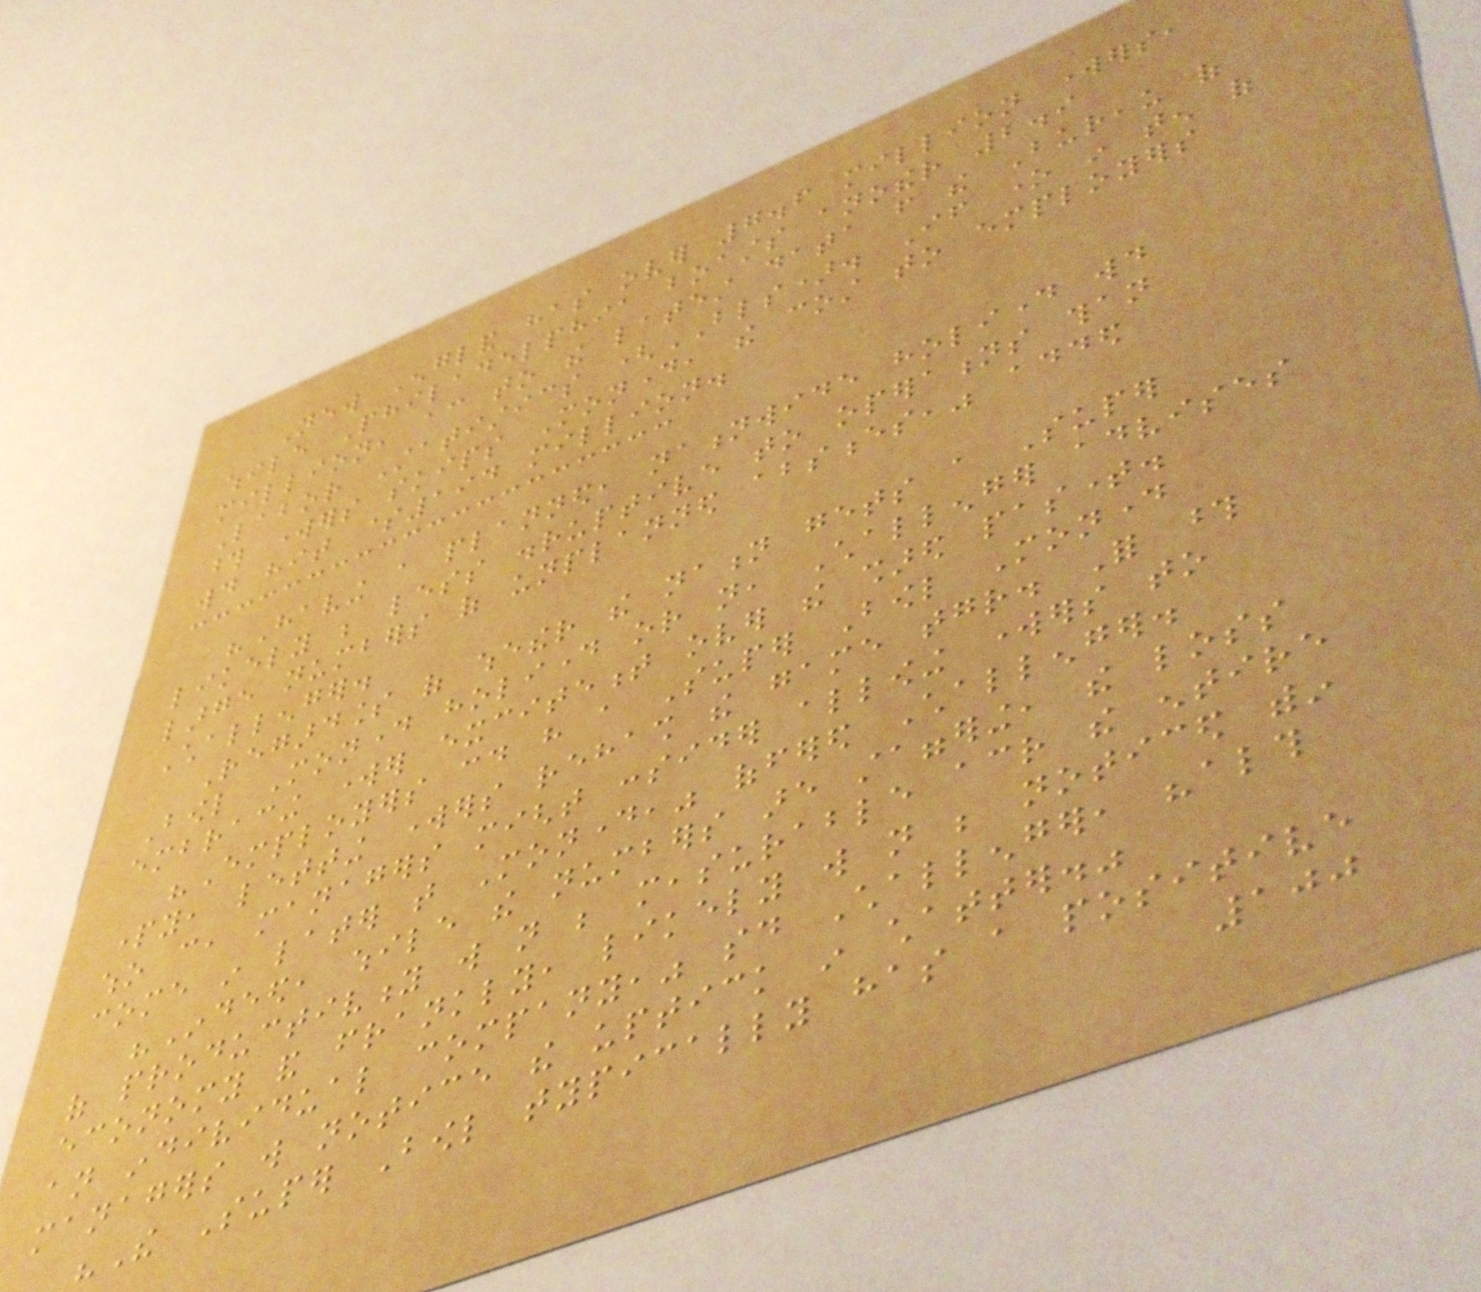New England has over 7.6 million workers,
while Philadelphia boasts another 2.9
million, according to the latest data from the Bureau of
Labor Statistics (BLS). If one in ten of
those workers skips Monday, the cost to employers
would hit $194 million.
"Having a planned, nationwide holiday would
likely be less disruptive to operations than
large numbers of unplanned absences," added
Challenger.
Regardless of whether the nation gets a Super
Bowl Monday holiday or not, Challenger advises
embracing worker excitement over the shared pastime.
"Employers could have a Super Bowl Monday
party, letting workers rehash the game together. For those
who can, managers might consider allowing workers to
come in later that Monday," offered Challenger.
"Indeed, while the numbers are staggering, the loss
of productivity will not be measurable across the entire
economy and frankly, likely will not be noticed within
an individual company," said Challenger, "although
managers will notice the uptick in chatter."
"The Super Bowl typically has a positive
100
